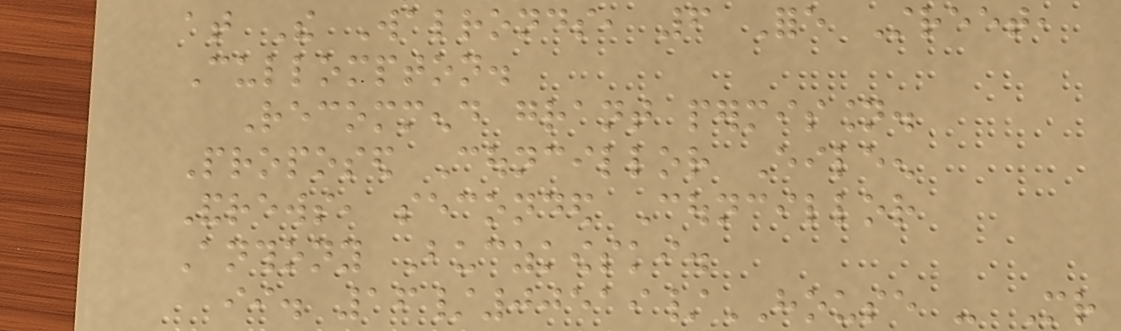at The Walronds, 6 Fore Street,
Cullompton.
Recommend grant permission.
Proposed Councillor Eileen
Andrews, seconded Councillor
Anthony Buczkowski.
ii. 16/00519/HOUSE - Mr
